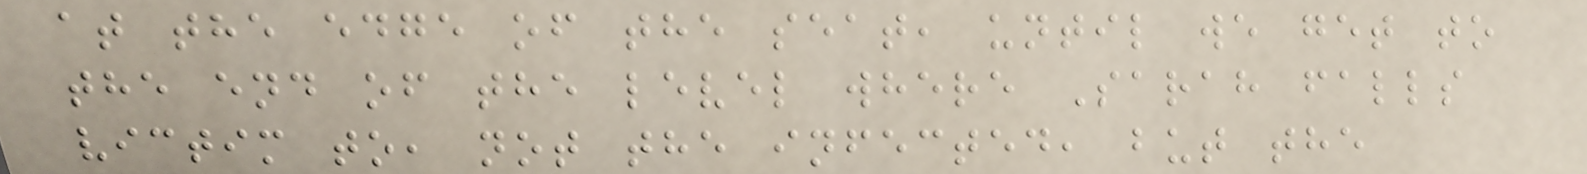at the edge of the seat, until we get to
the end of the level where Sarah falls
victim to, not the infected, but the
